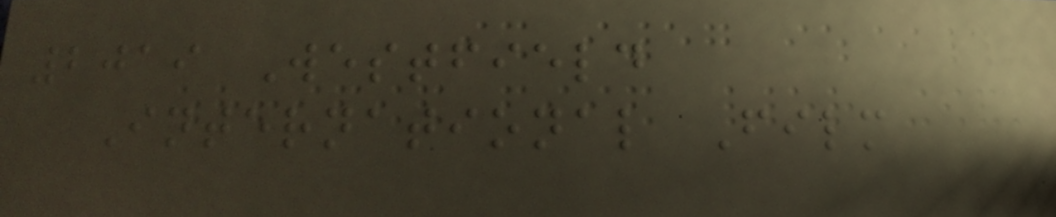2019 Westfield
International Film
